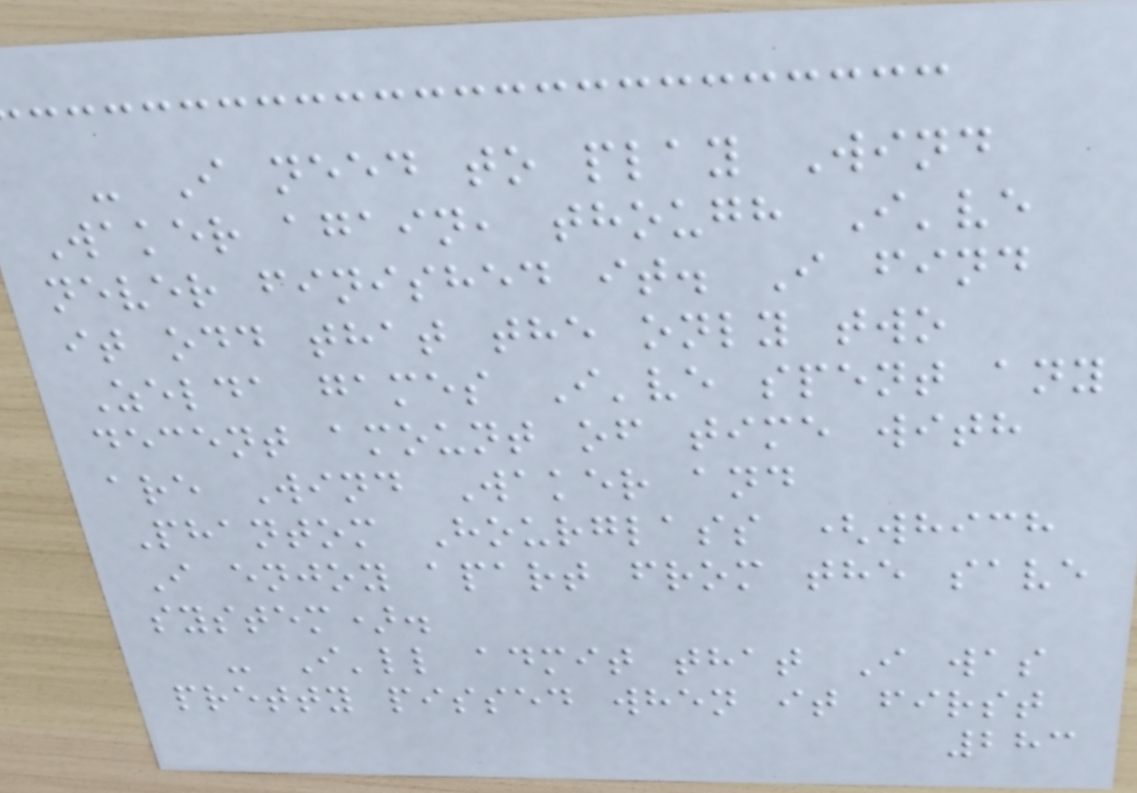- I need to play Wind
Waker again, though I've
never finished it. I find
it odd that the only two
Zelda games I've spent any
decent amount of time with
are Wind Waker and
Phantom Hourglass (which
I enjoy apart from the save
system).
- I'll admit that I was
pretty pissed when it first
283
